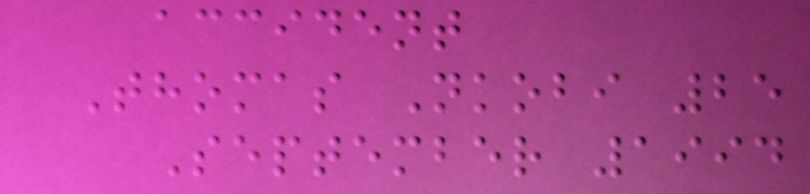accident
Thomas Nkobi 25
September 1994
